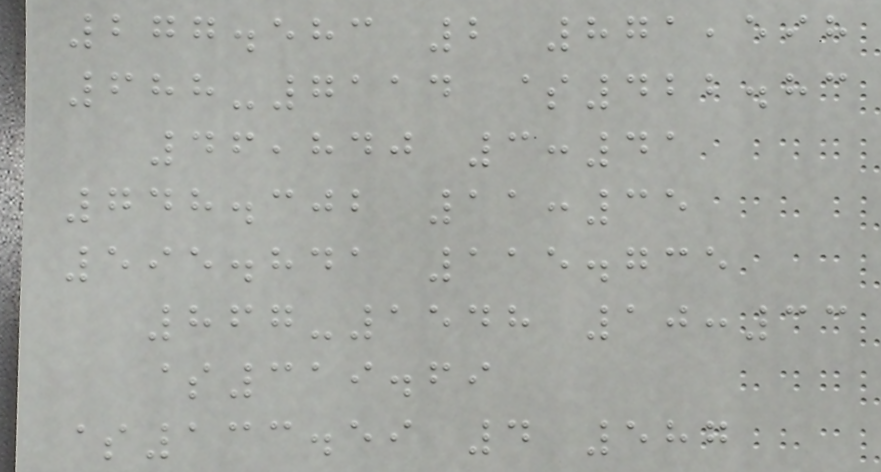277.583 2 871,598
688-7114 $422.83
46,840 3:41
748.302 11:35
595.841 115.735
867-1548 10:33
$319.69
$133.59 4 587
